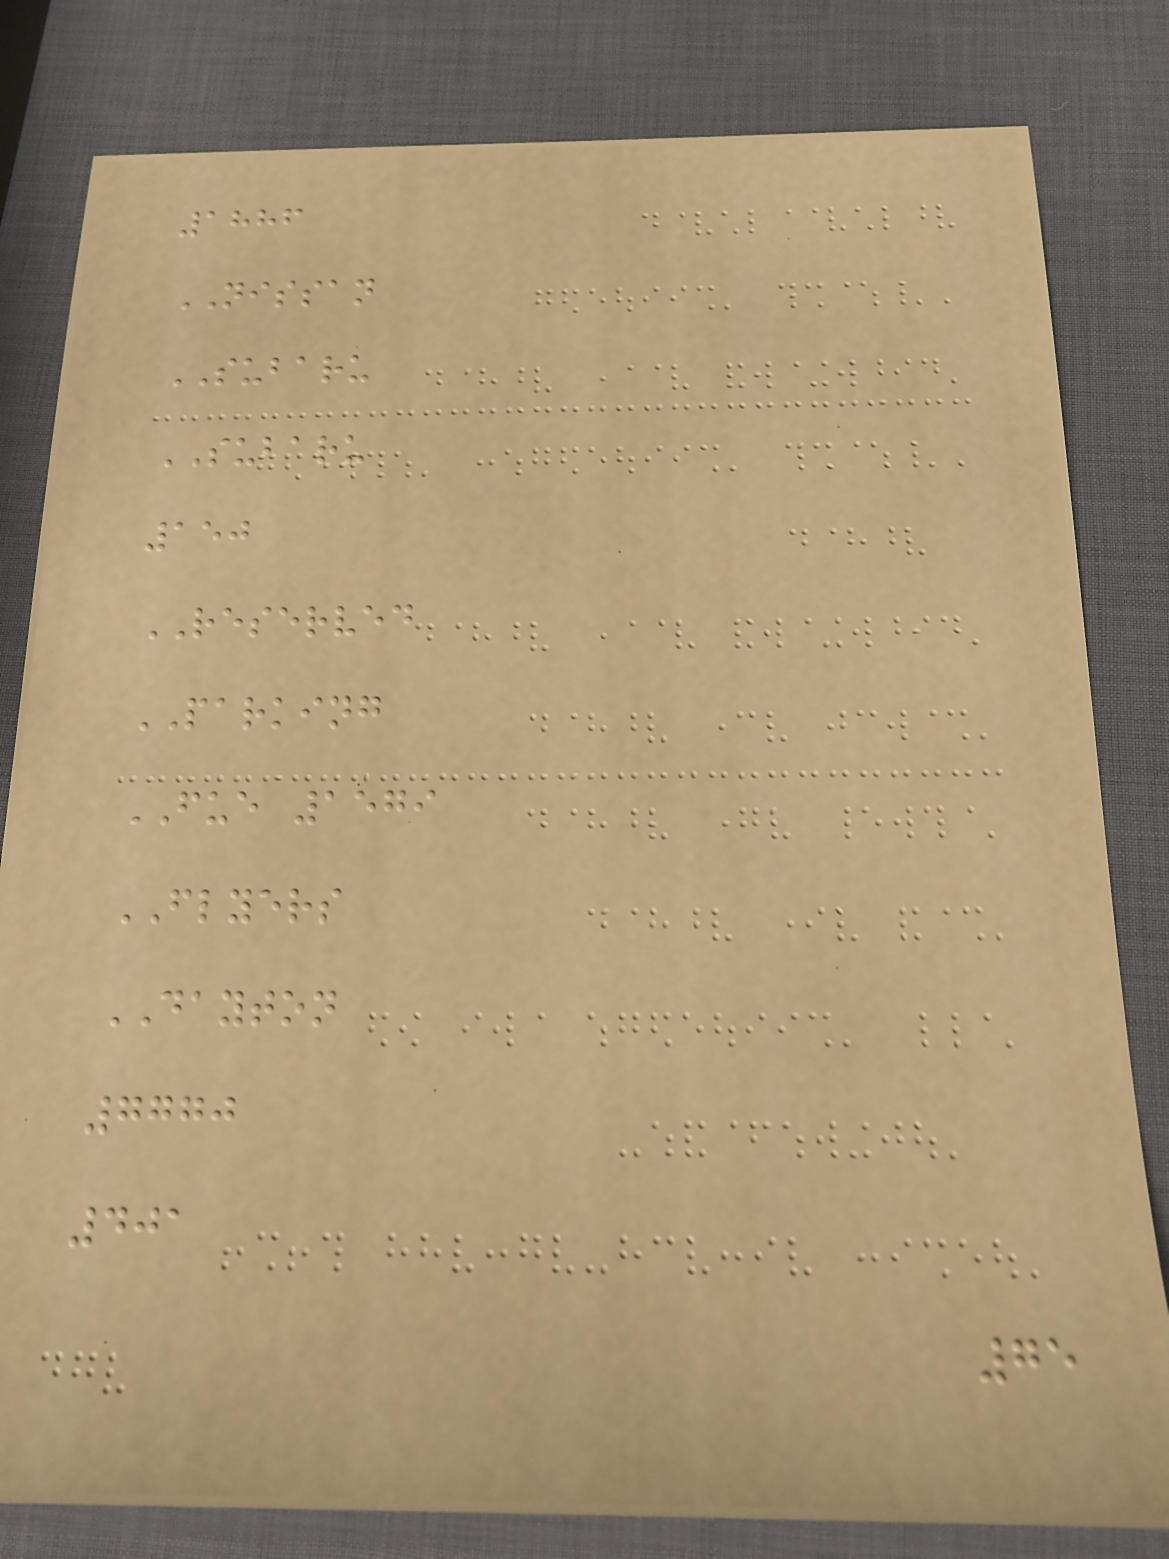1886
NISSAN
SUBARU
SUBARU
150
RESERVED
PARKING
FUE 1579
FLYERS
DAYTON
7770
401
75
